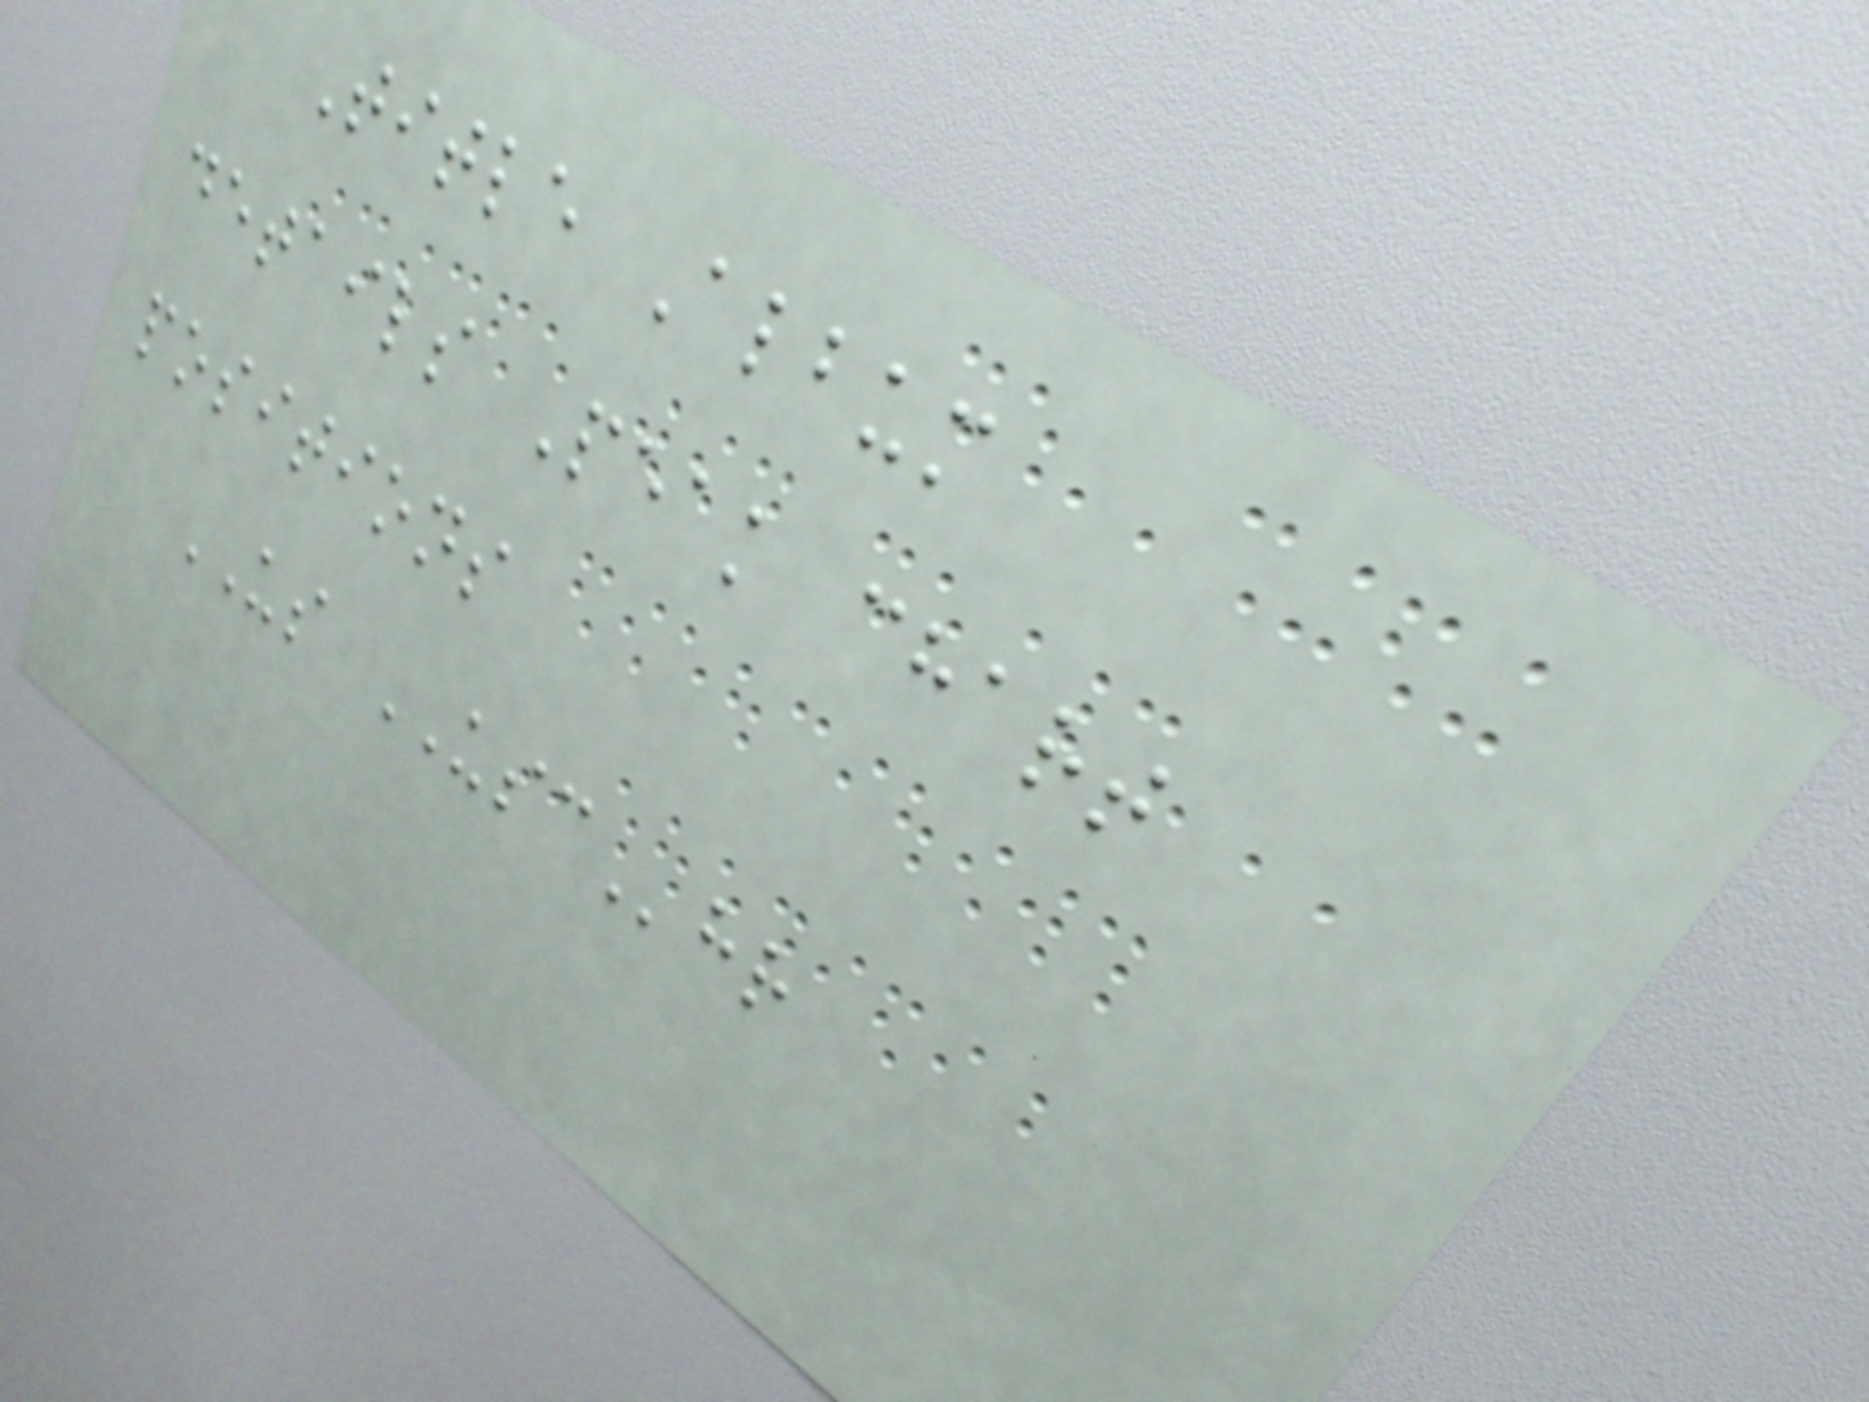Title Album
details Peak chart
positions
US USChr
